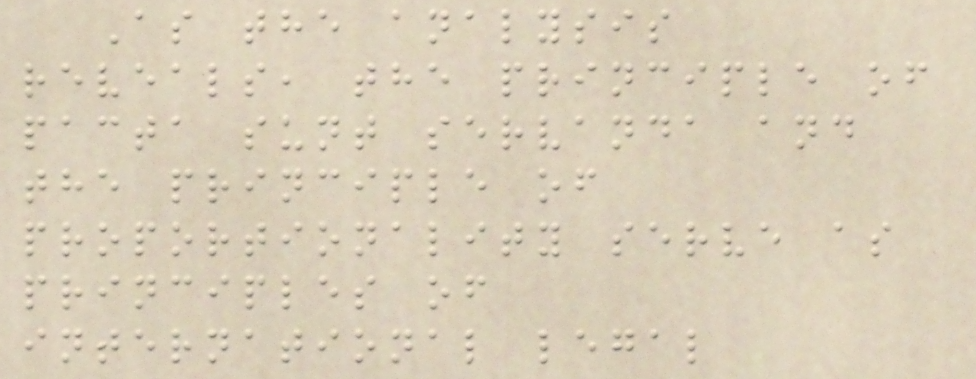As the analysis
reveals, the principle of
pacta sunt servanda and
the principle of
proportionality serve as
principles of
international legal
